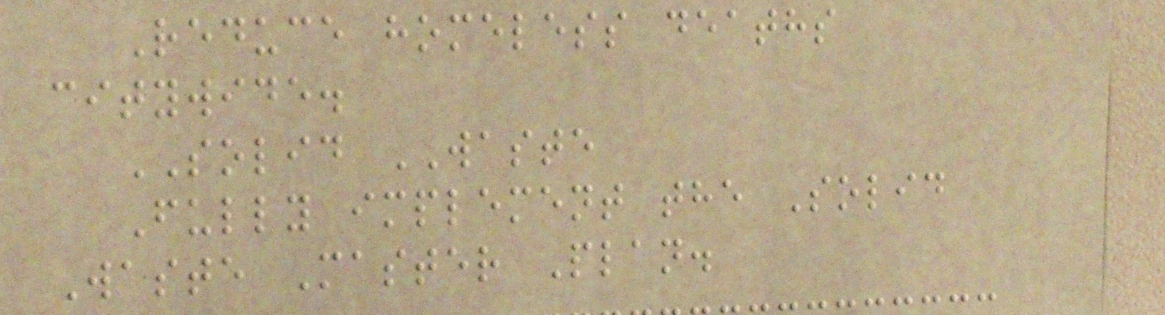Reduce homeless deaths
citywide.
SOLID WASTE
Fully implement the Solid
Waste Master Plan.
